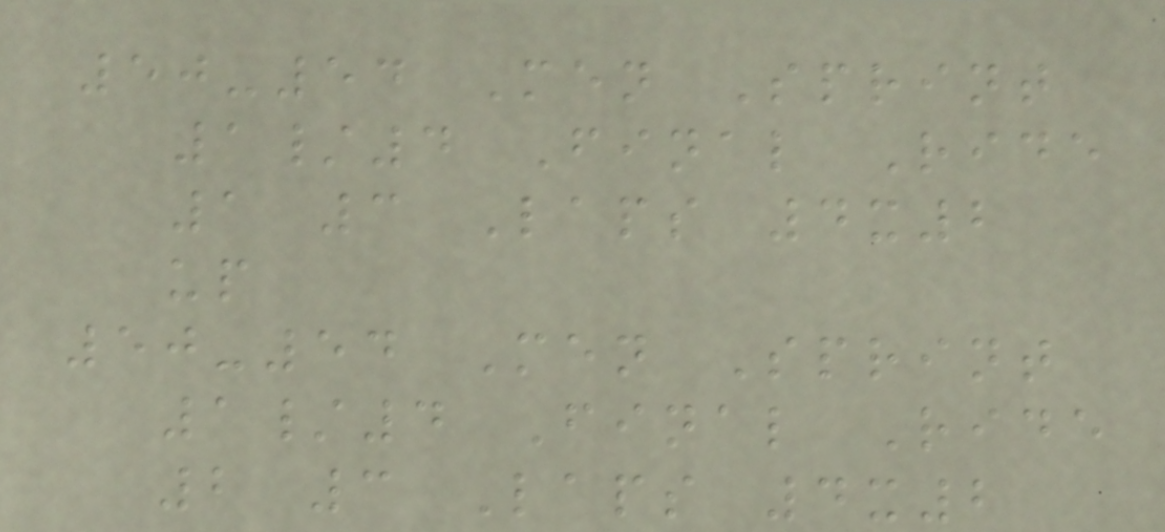50-54 Men Sprint
1/4 Final Ride
1 3 Laps 4x2
up
50-54 Men Sprint
1/4 Final Ride
2 3 Laps 4x2
